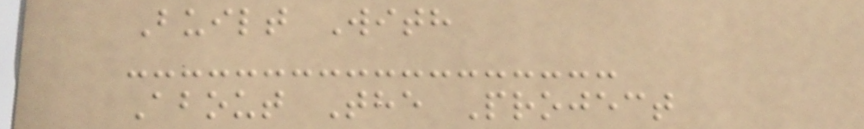Built With
About The Project
